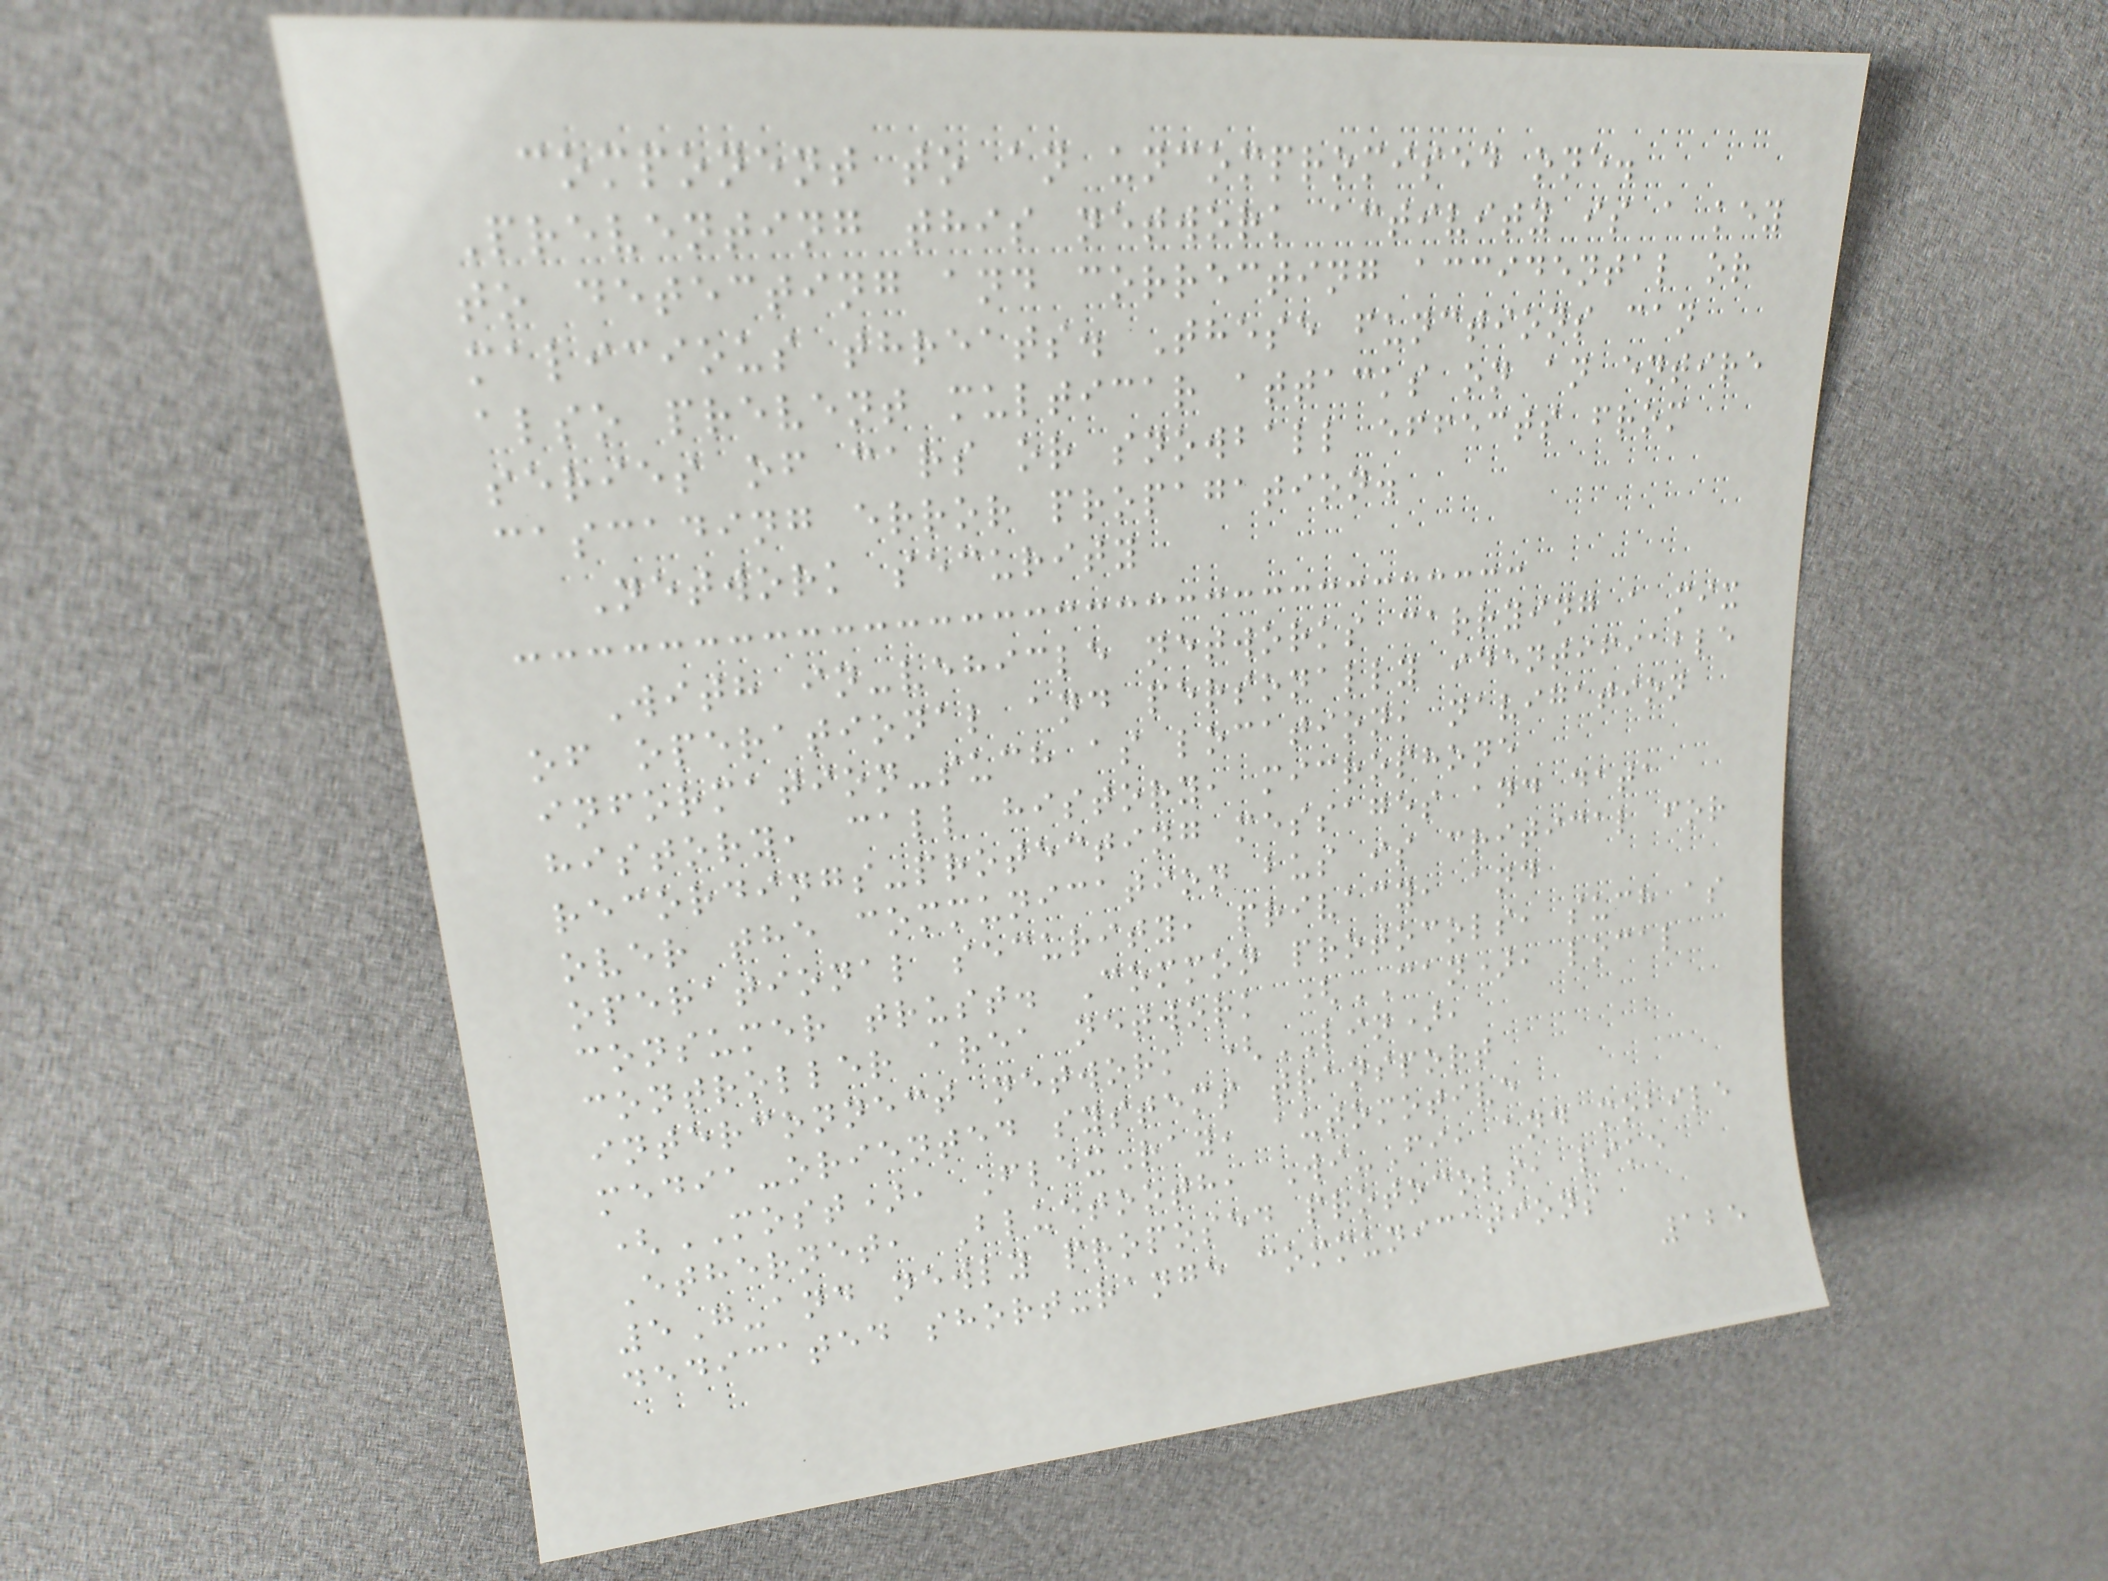component to an uncompromised one.
Preventing this network activity is a key
to detecting and correcting accidental or
malicious threats. These functions can
also prevent multicar attacks on an entire
series of cars or snowball effects from
cascading error propagation.
Network security
With in-vehicle networks carrying a mix
of operational and personally identifiable
information-such as location, navigation
history, call history, microphone
recordings-protecting messages and data
over the communication bus is critical for
operational security, privacy, and
consumer trust. Common protocols, such as
controller area network (CAN), local
interconnect network (LIN),
media-oriented systems transport
(MOST), FlexRay, automotive
Ethernet, Bluetooth, Wi-Fi, and mobile
5G-and newly proposed protocols, like
dedicated short-range communications
125
